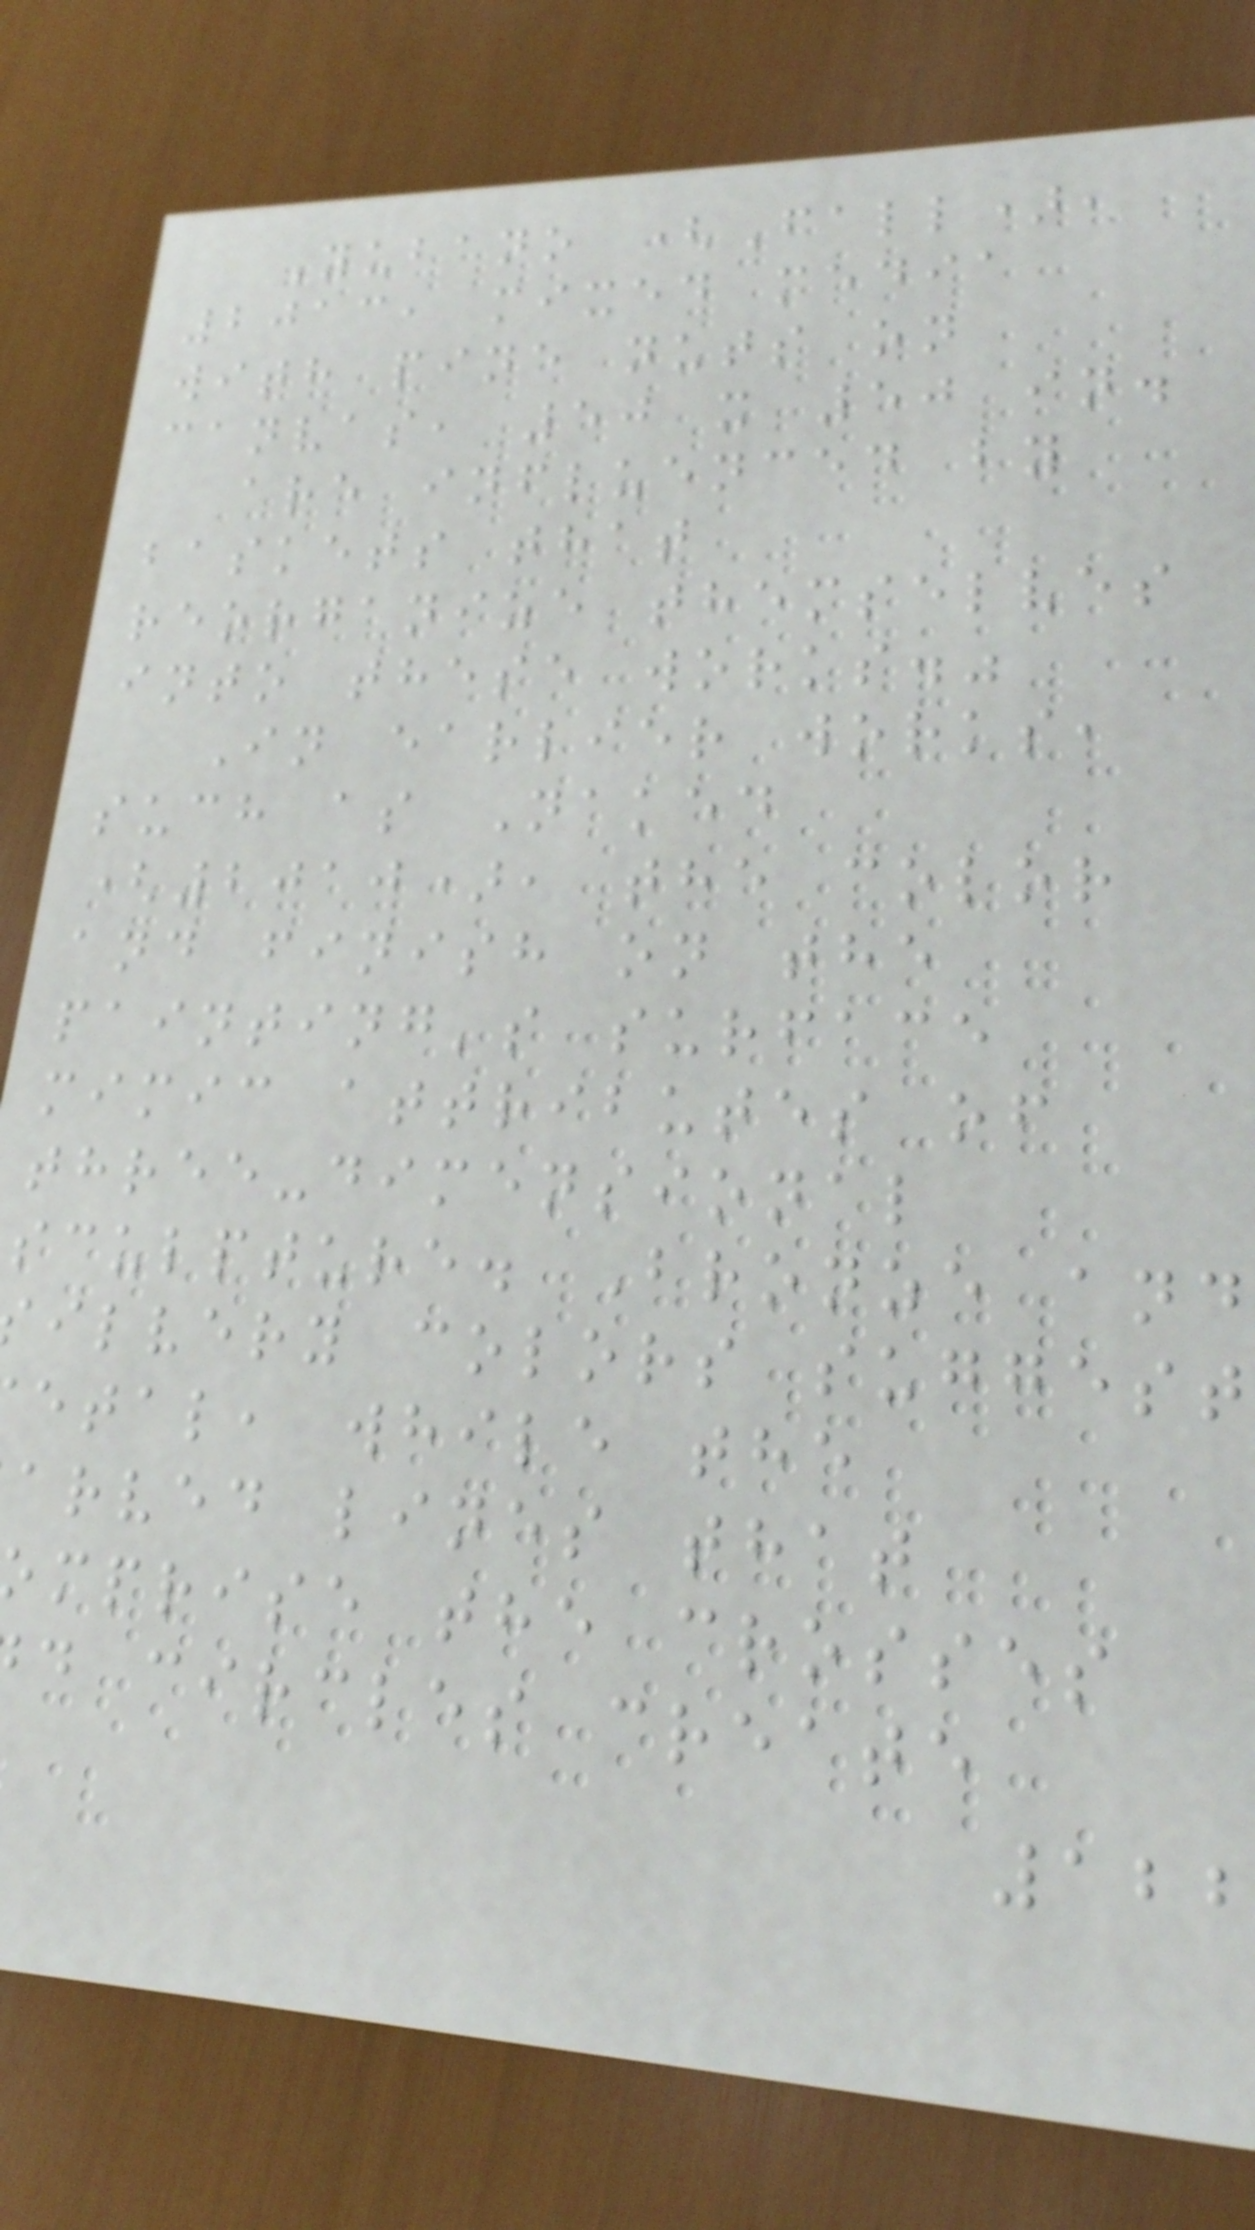Yubano (Fall),
2013, mixed media
with pine nuts on
canvas, 50 x 50 in.
are influenced by
baskets that
reorganize themselves
into these works."
In earlier works,
such as Naked
(2010), the color
and finish on the
painting's surface
mimic attributes of
three-dimensional
sculpture. Bronze and
ilvery colors suggest
etal, while the
arved lines that
mprise the crosses
d circles create
122
